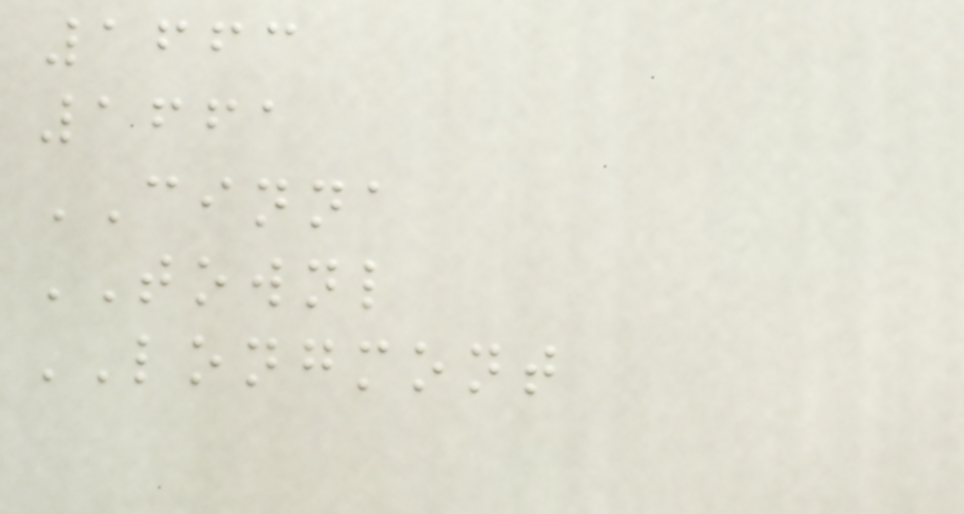1663
1661
CINNA
TOWNL
LONGMONT
